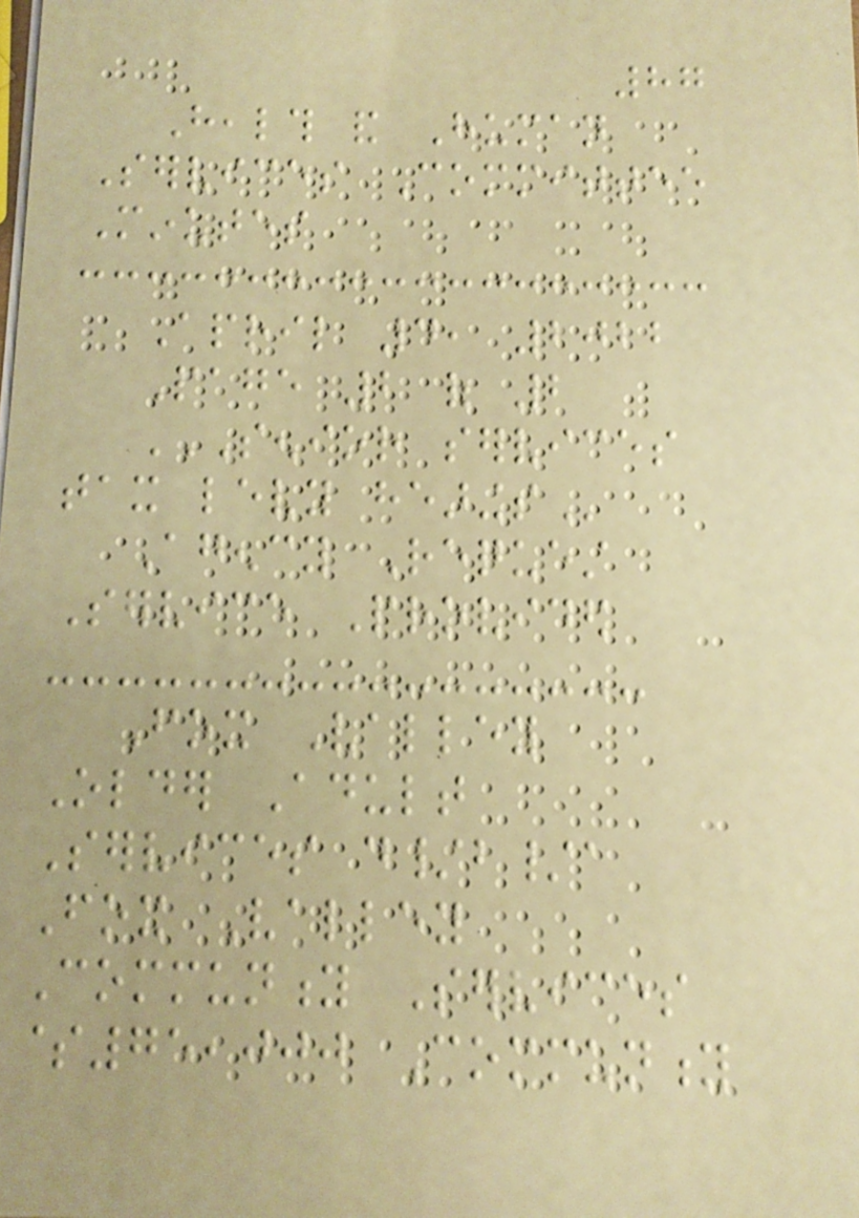87
Health and Human
Services Committee
Minutes
April 4, 2022
Page 2 of 2
SENIOR SERVICES
TAX LEVY HEARINGS
Agency Request
Service Provided
Fox Valley
Older Adult
Services d/b/a
Fox Valley
Community Services
$75,000 Community
